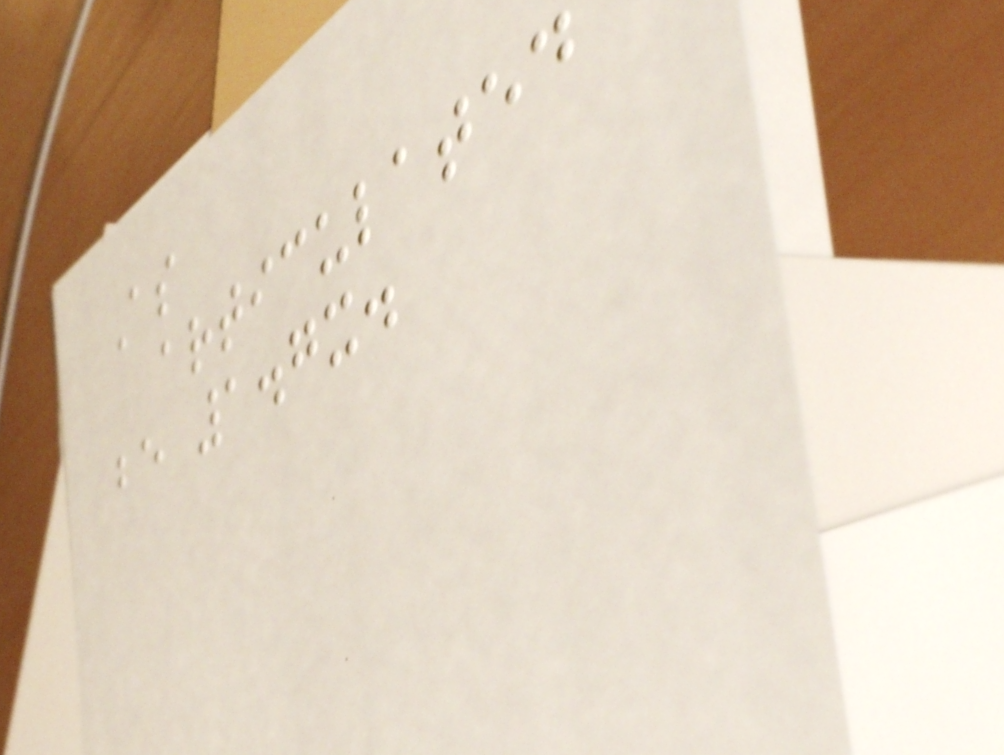As
articulated
be 1.7x.
